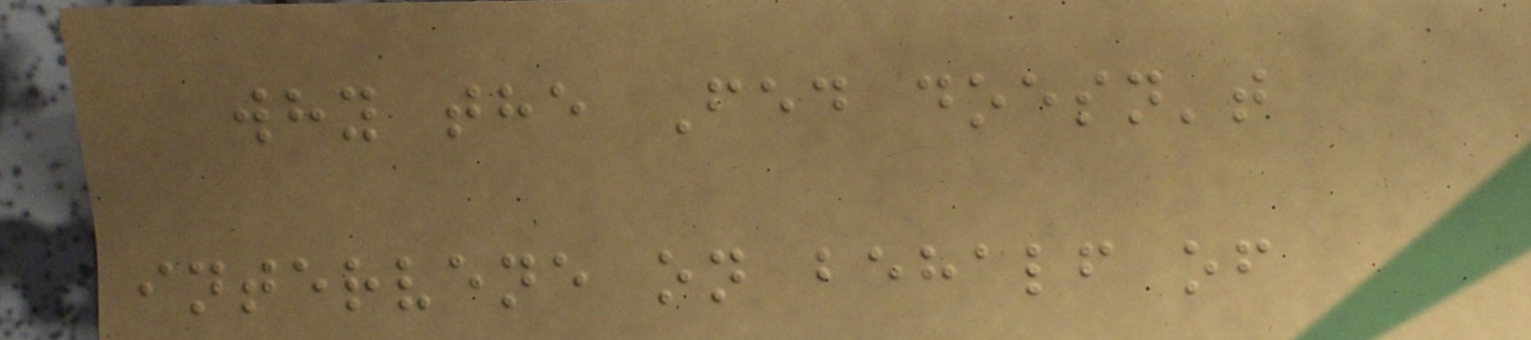why the Fed doesn't
intervene on behalf of
